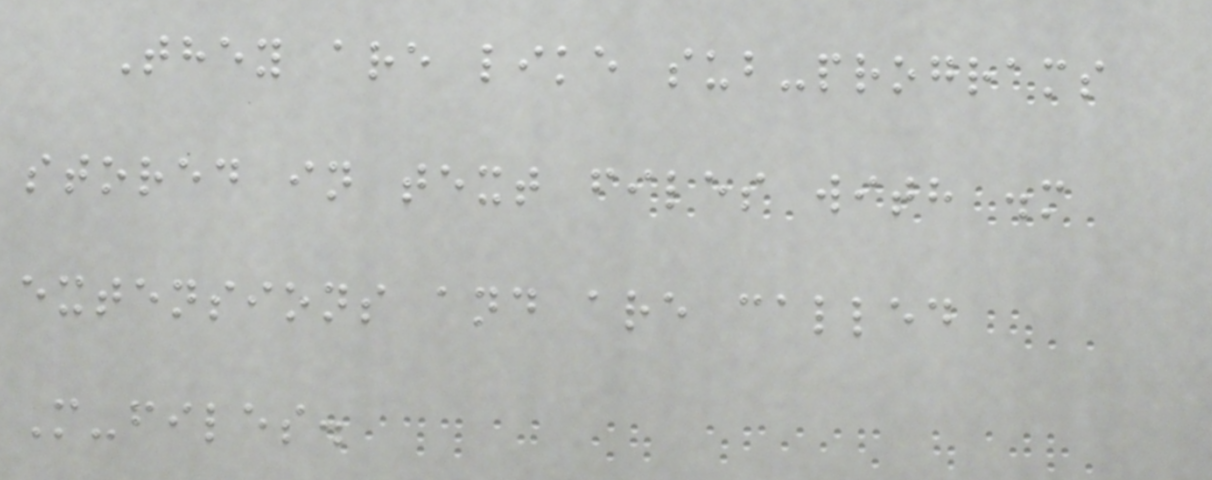They are like sub-programs
stored in text files with .m
extensions and are called
M-files.
